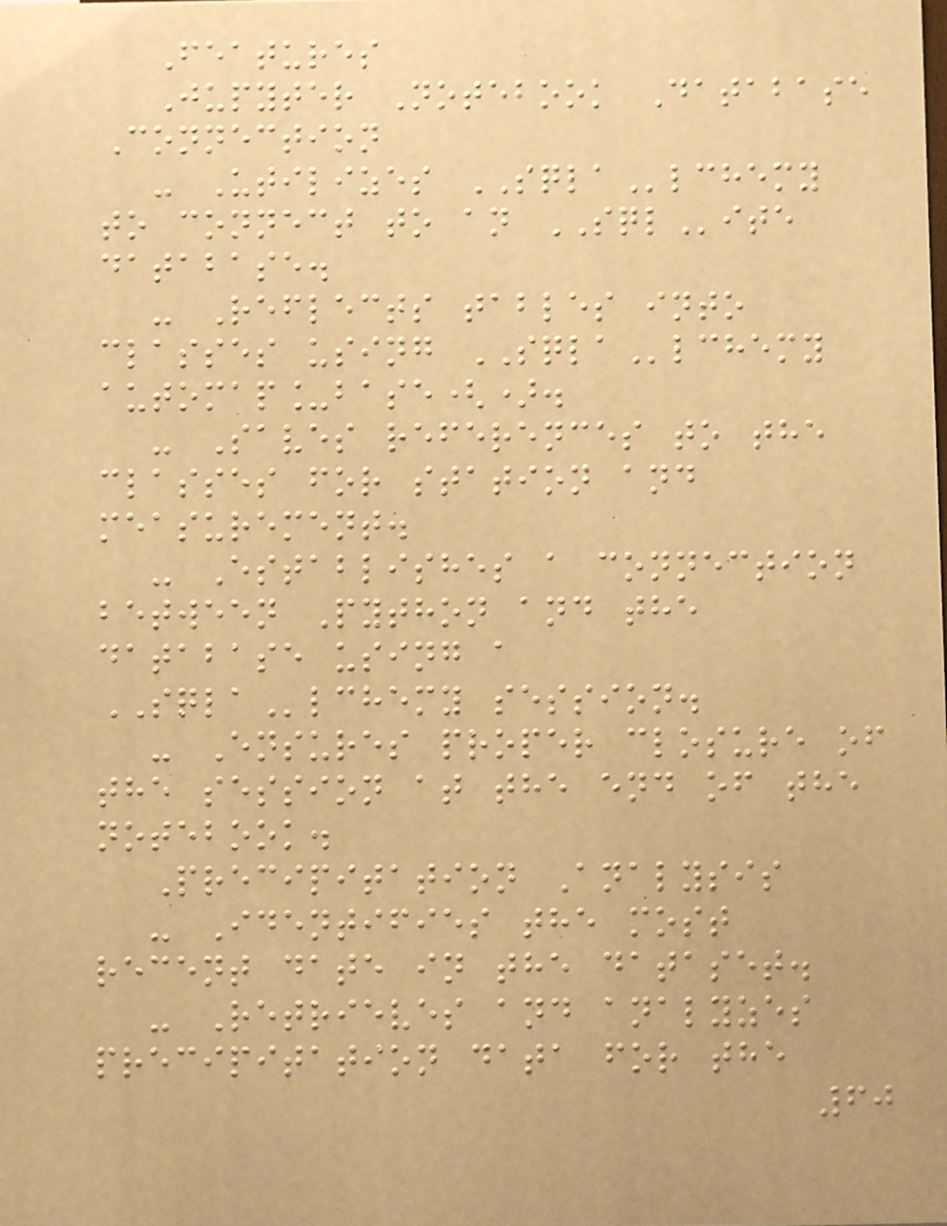Features
Jupyter Notebook Database
Connection
- Utilizes SQLAlchemy
to connect to an SQLite
database.
- Reflects tables into
classes using SQLAlchemy
automap_base().
- Saves references to the
classes for station and
measurement.
- Establishes a connection
between Python and the
database using a
SQLAlchemy session.
- Ensures proper closure of
the session at the end of the
notebook.
Precipitation Analysis
- Identifies the most
recent date in the dataset.
- Retrieves and analyzes
precipitation data for the
60
